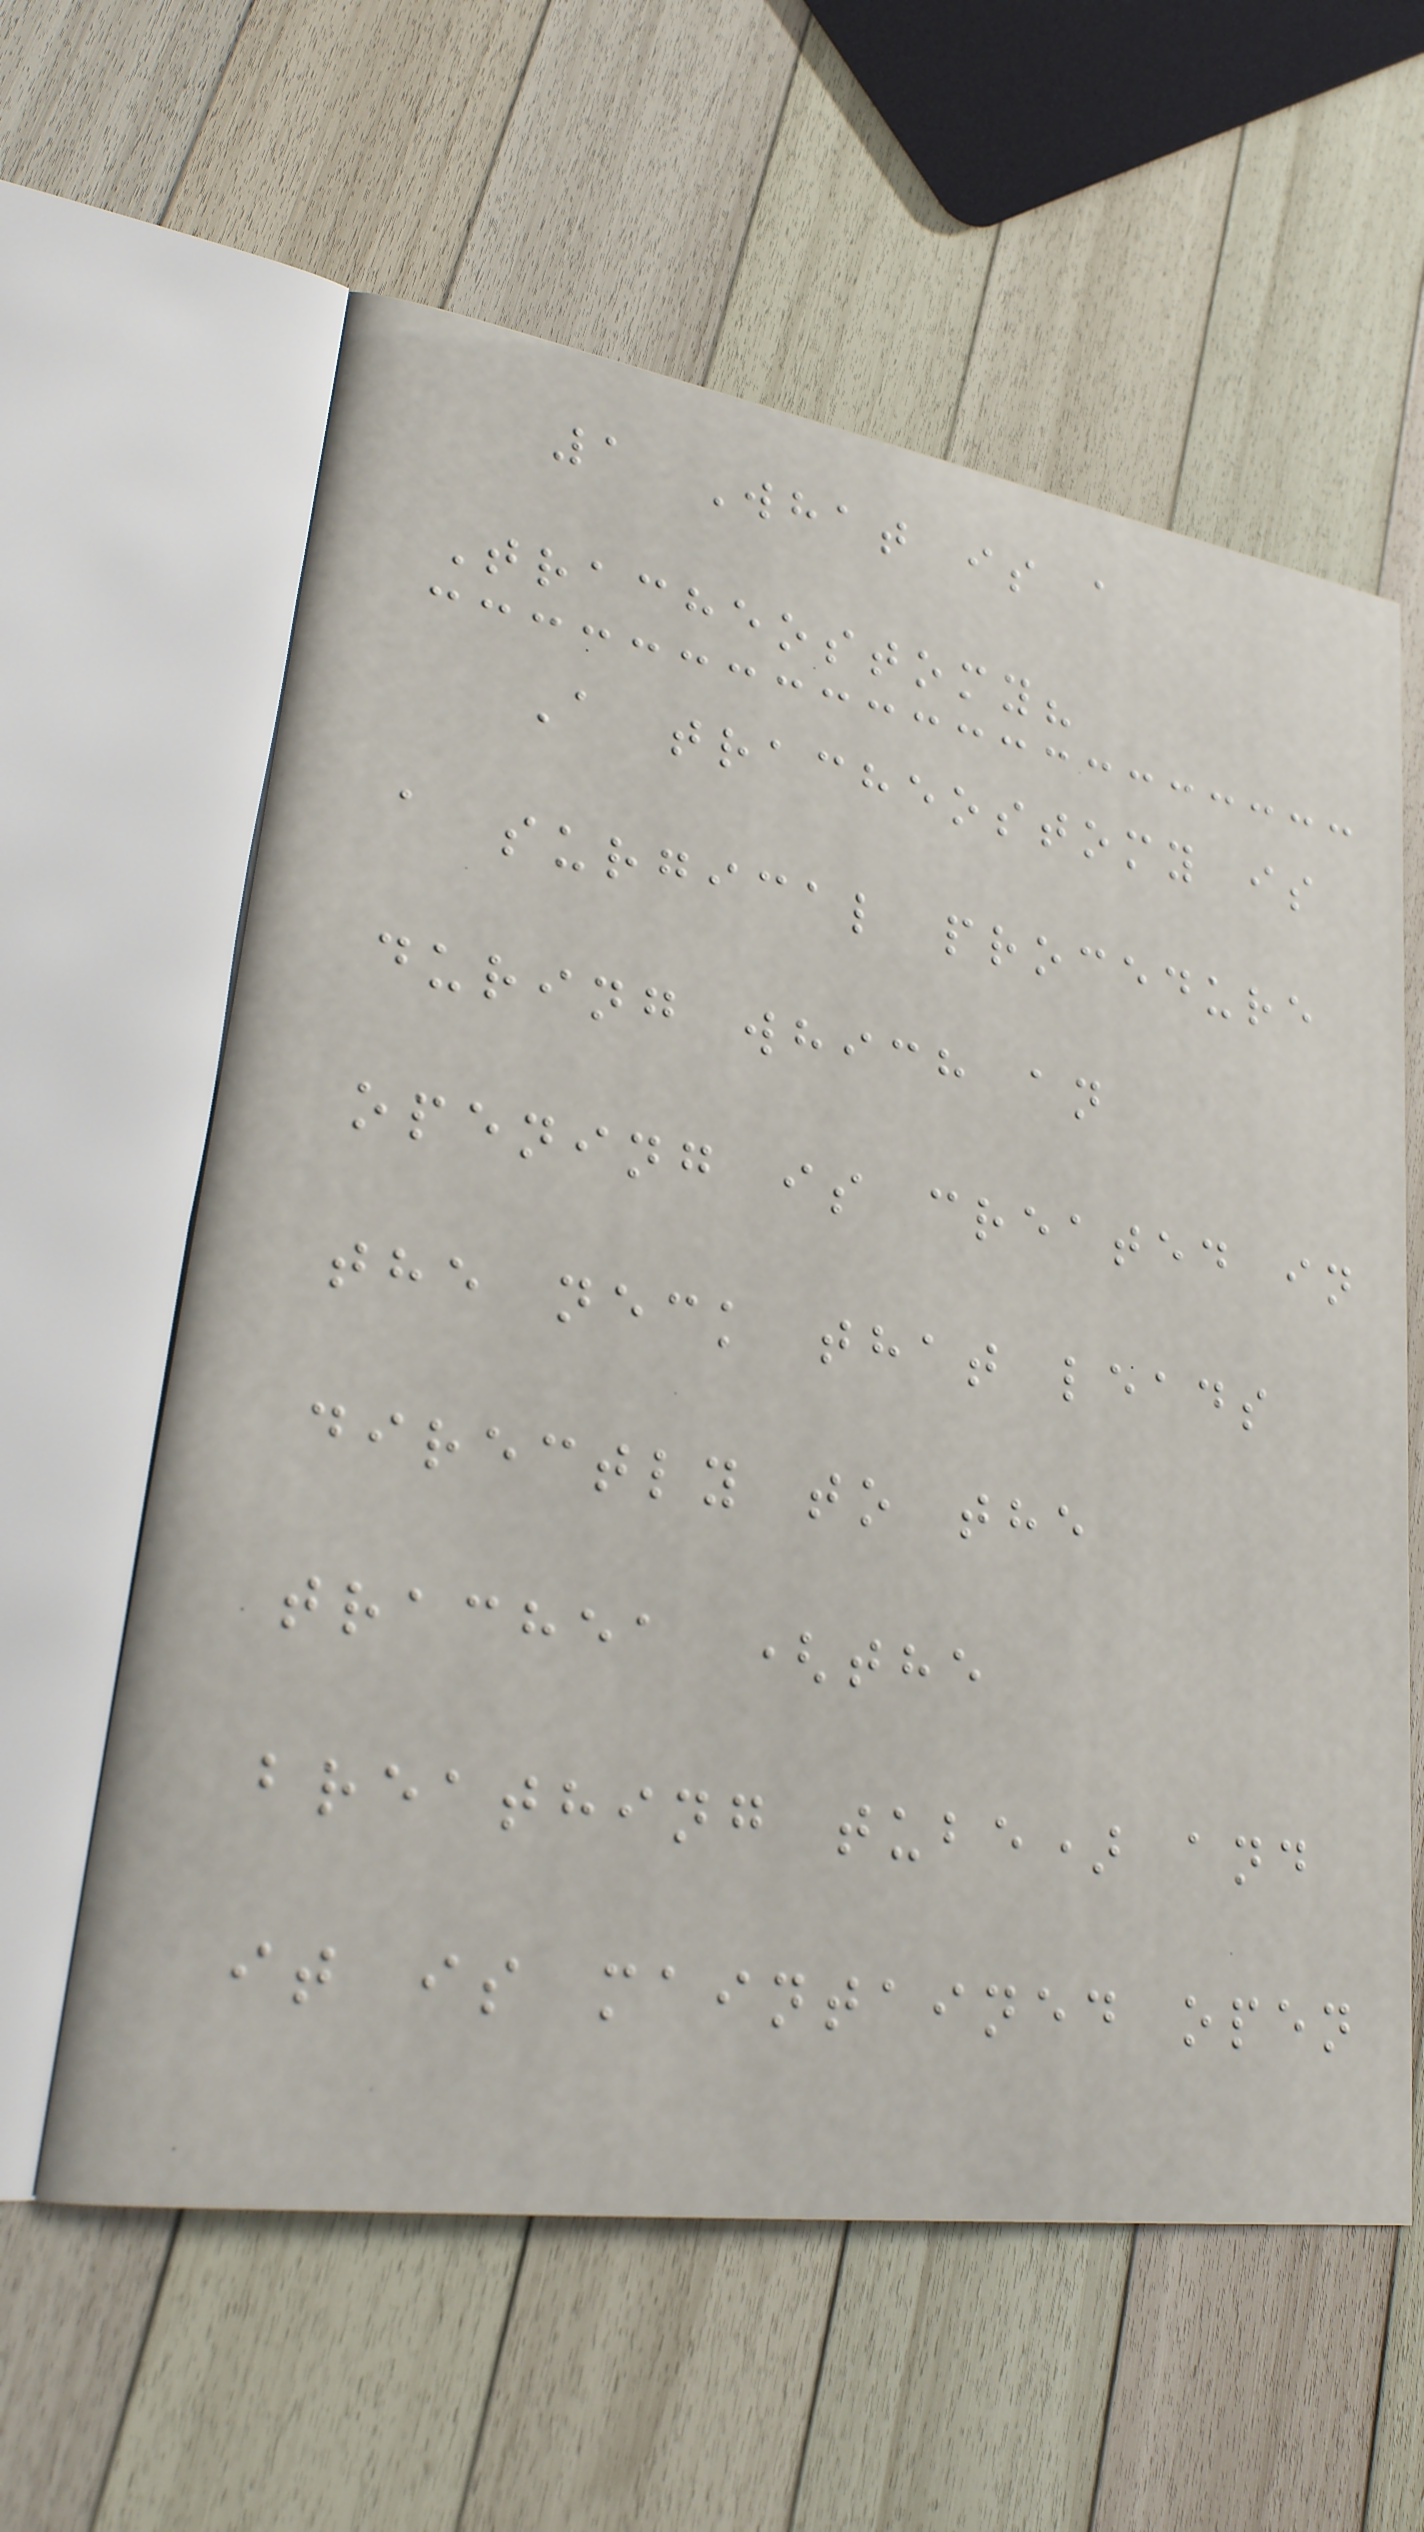1 What is a
Tracheostomy?
A tracheostomy is
a surgical procedure
during which an
opening is created in
the neck that leads
directly to the
trachea (the
breathing tube) and
it is maintained open
